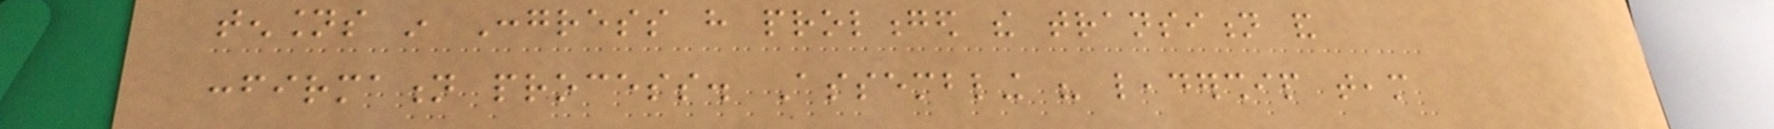tensions in Congress have prolonged the transition and
confirmation process. Assembling his leadership team
